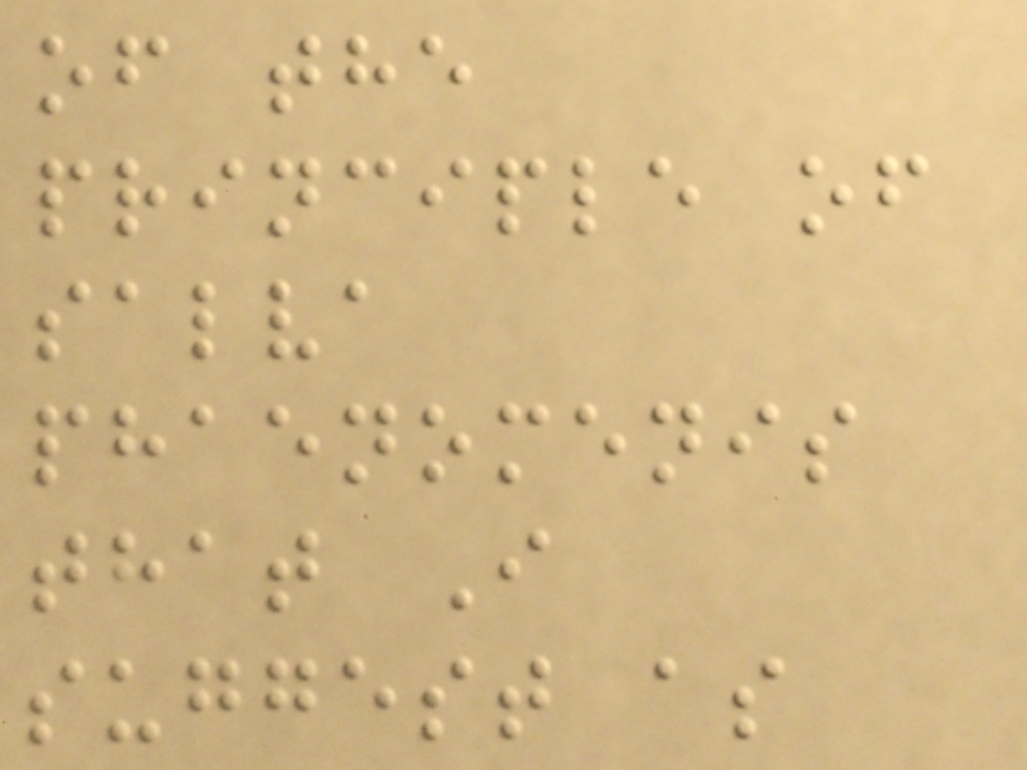of the
principle of
salva
phaenomenis
that I
suggest as
